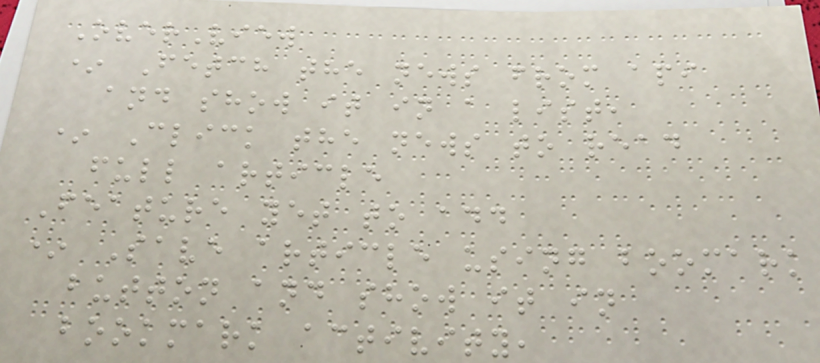OverView
* Fetch the news from api
and show it in a list,
* Click the news to read
full article
Feature yet to add
* Save article using boomark
button and show it in
bookmark activity,
